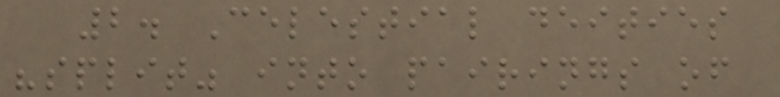2. Celestial deities
"split" into pairings of
